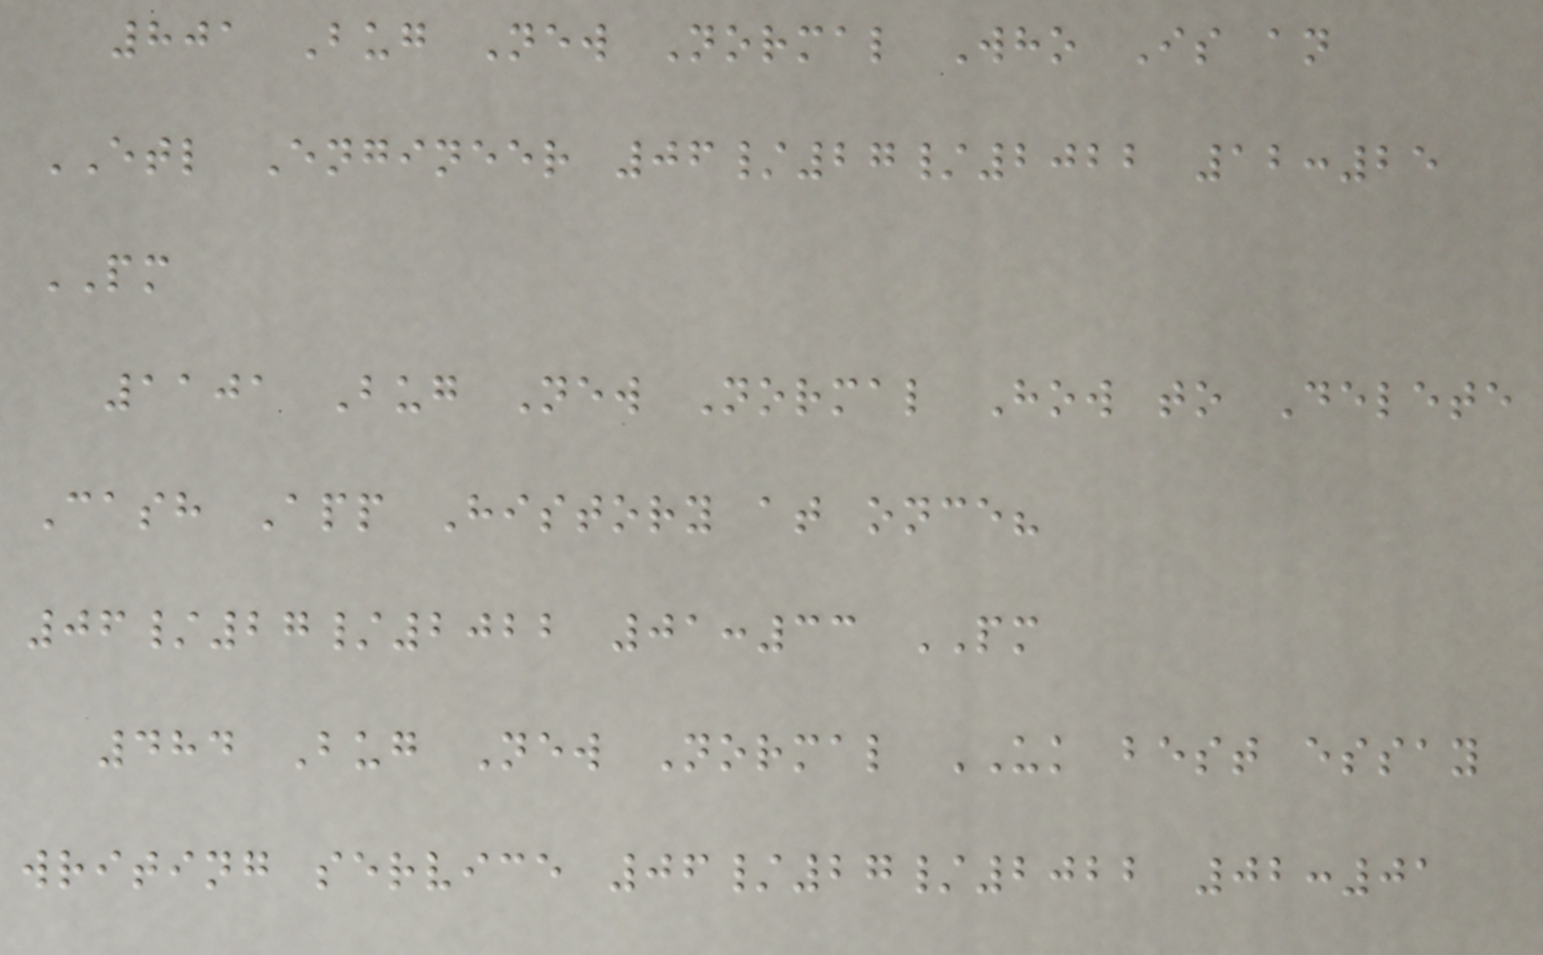801 Bug New Normal Who Is an
ETL Engineer 06/27/2022 12:25
PM
1101 Bug New Normal How to Delete
Cash App History at once?
06/27/2022 01:33 PM
484 Bug New Normal UK best essay
writing service 06/27/2022 02:01
